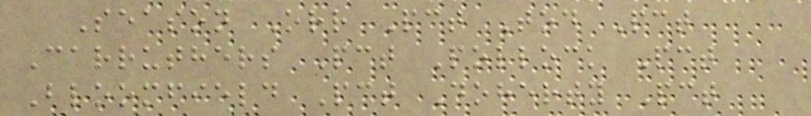Season Orr Pct Tod Pct
Carruthers Pct Pollock Pct
Bloomfield Pct Doherty Pct
